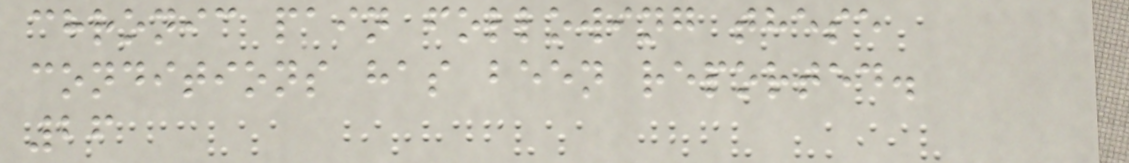chronic pain following these
conditions has been reported.
26
